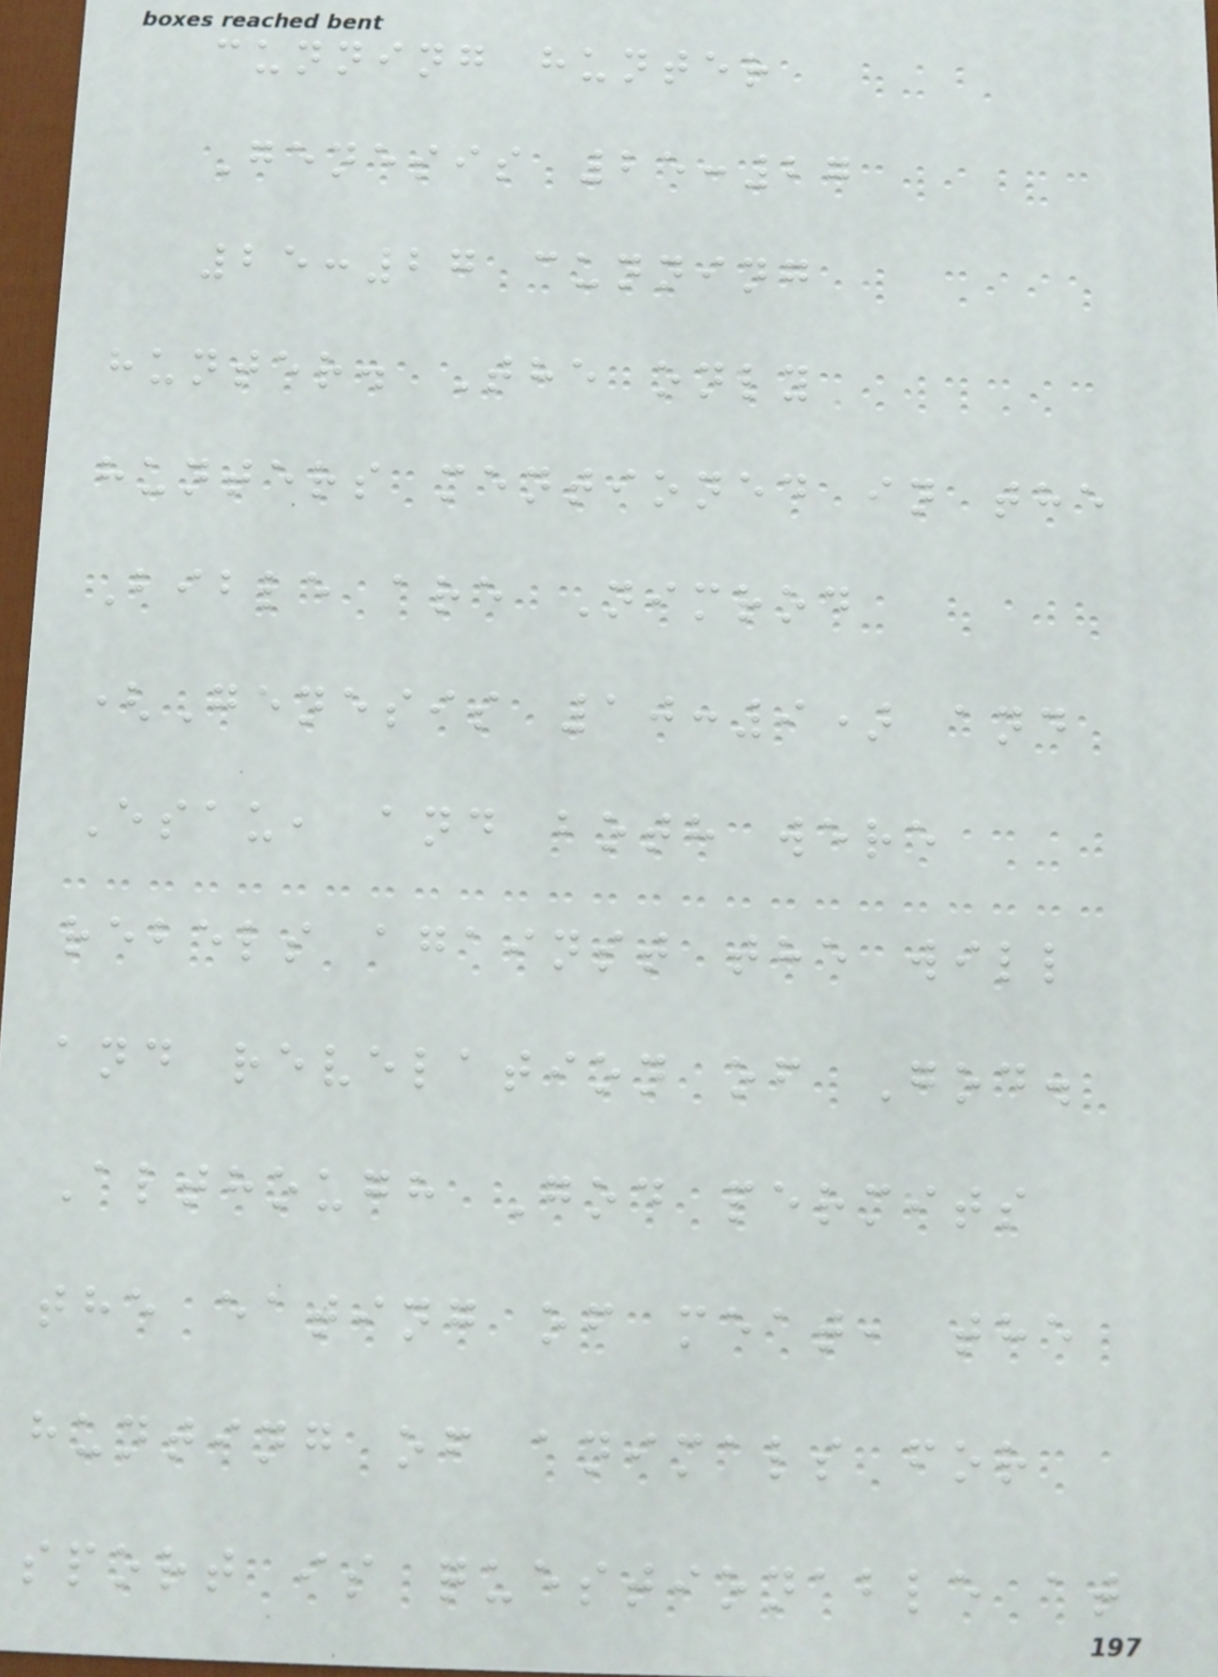cunning hunter
Genesis 25:27
25:27 cunning
hunter. The only
hunters mentioned in the
Bible are Nimrod
(Genesis 10:9) and
Esau, and both were
rebels against the will
and revelation of God.
Although God permits
the eating of meat, the
hunting of animals for
sport is questionable at
